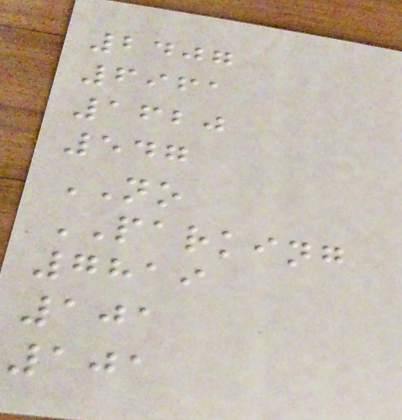2407
6961
1620
547
NO
PARKING
7819
101
101
